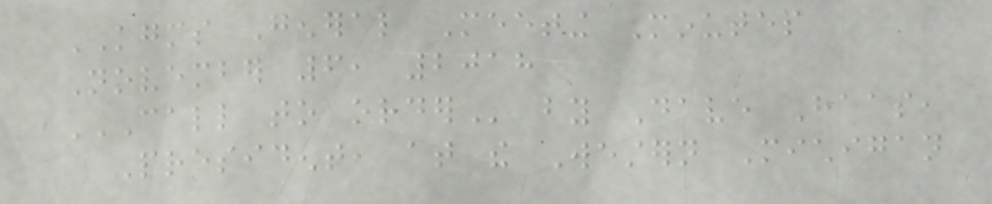KGMS General Meeting Minutes
November 6, 2018
CALL TO ORDER by Dave Haas,
President, at the Western Michigan
